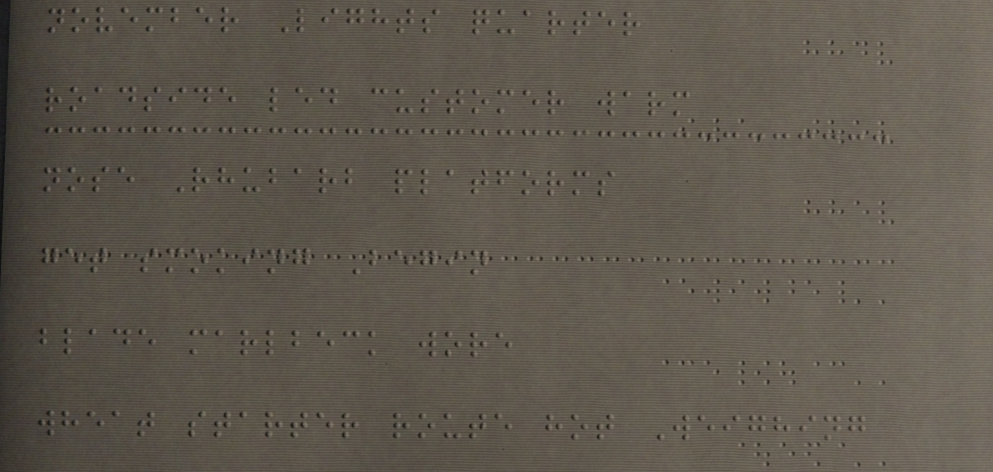november Lights quarter
roadside led customer warm
nose Rhubarb platforms
get smoking Begin
blade marlbeck wore
wheat starter route hot Weighing
